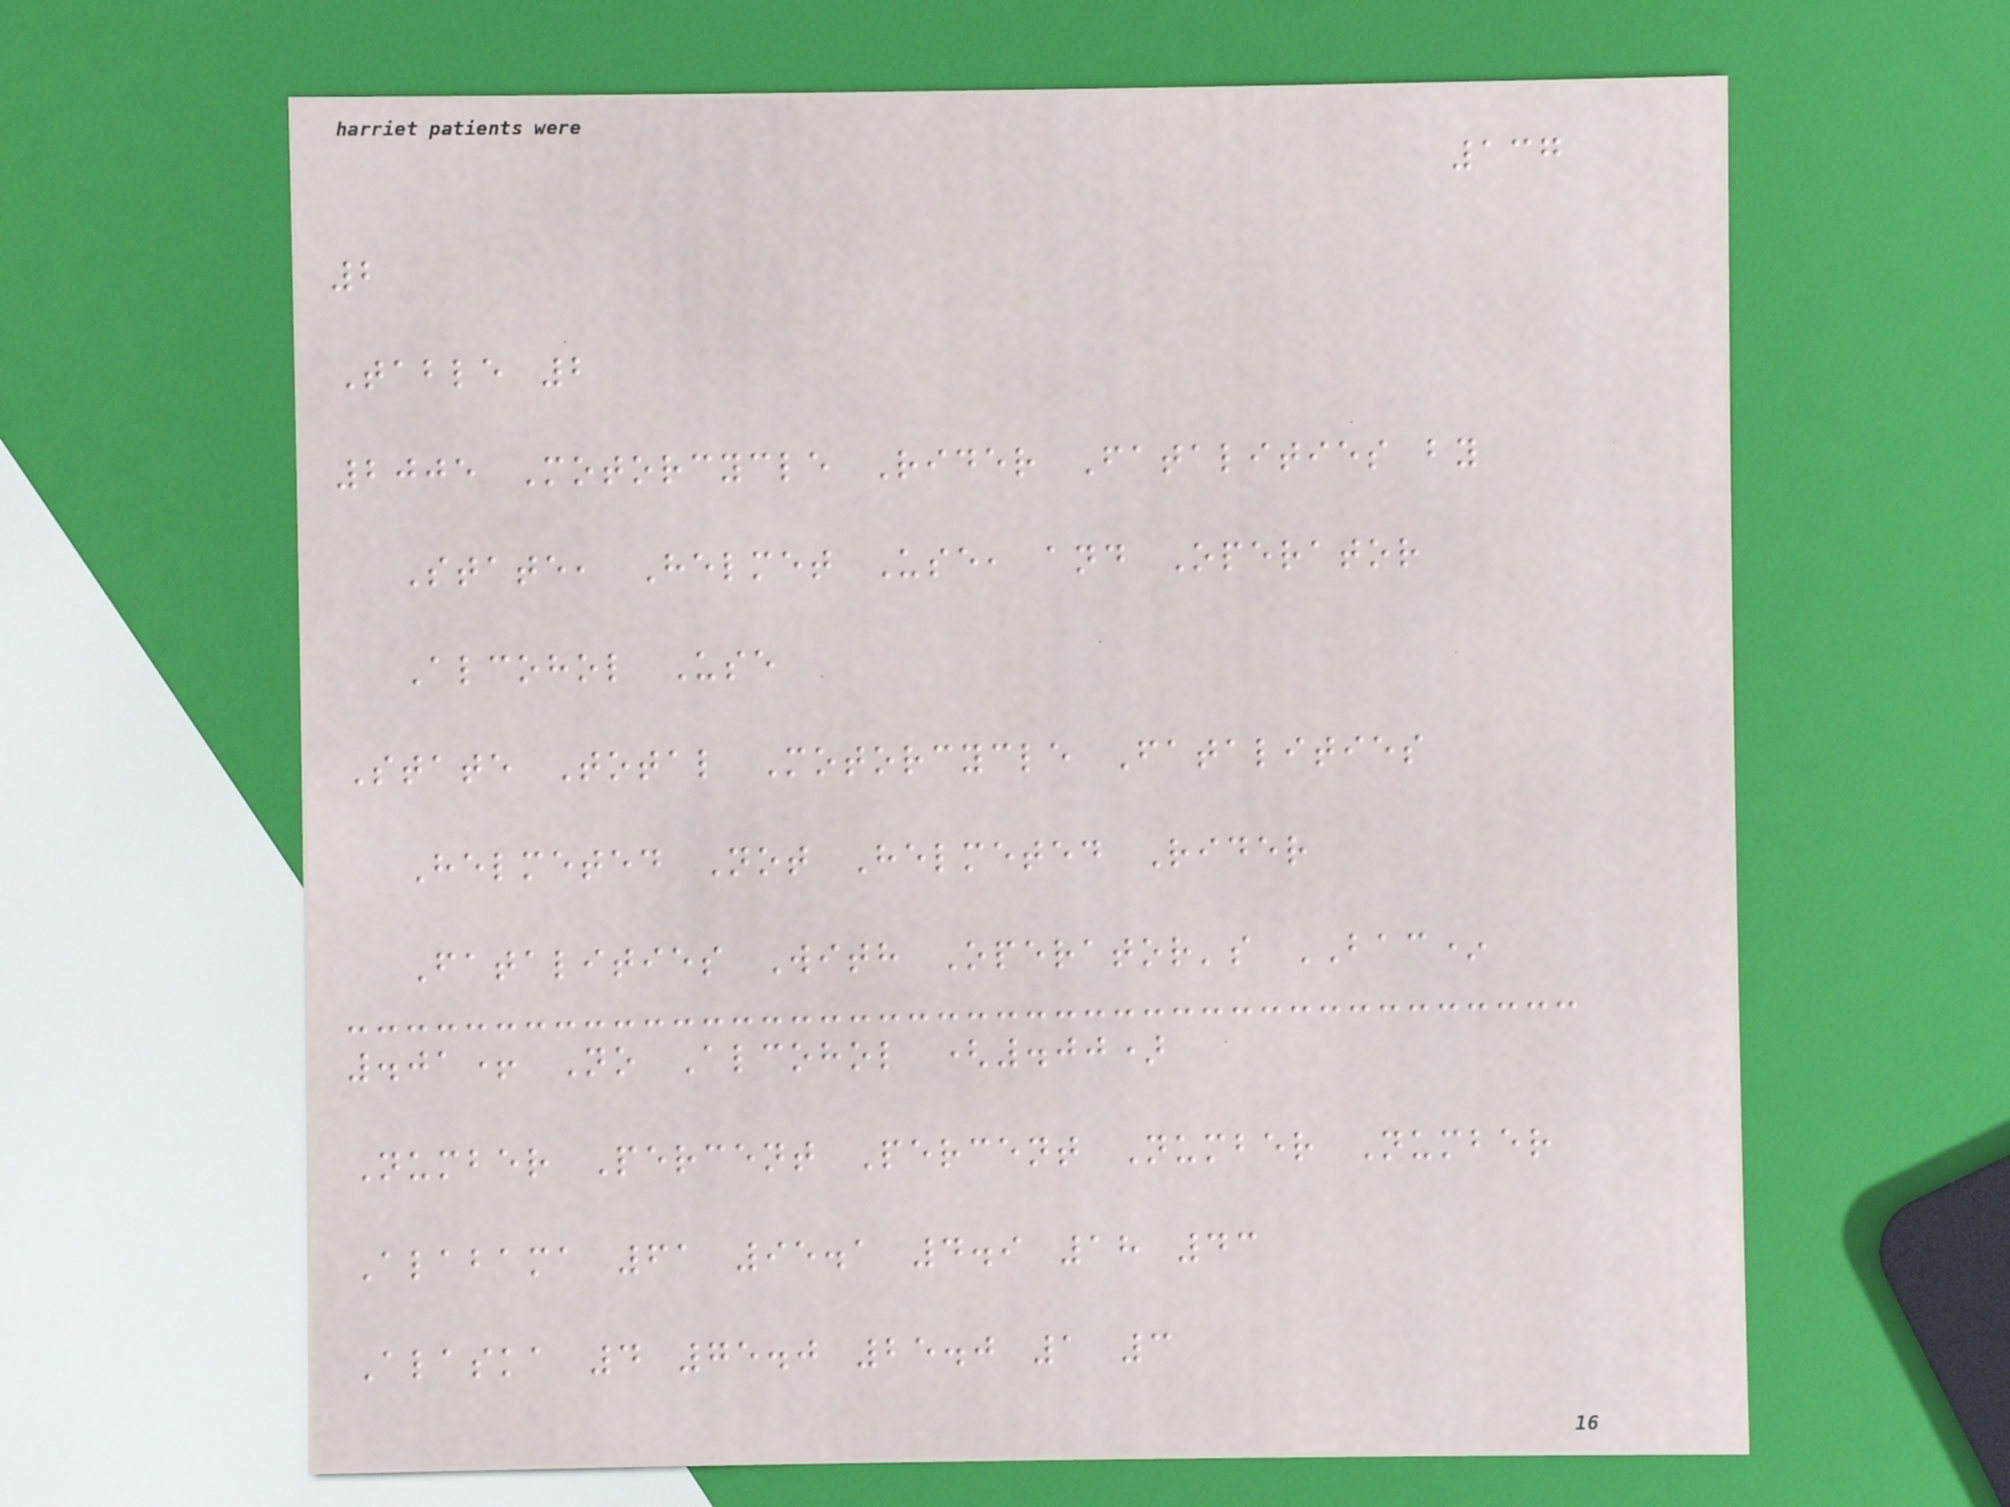137
2
Table 2
2005 Motorcycle Rider Fatalities by
State, Helmet Use, and Operator
Alcohol Use
State Total Motorcycle Fatalities
Helmeted Not Helmeted Rider
Fatalities With Operator's BAC*
.01+ No Alcohol (.00)
Number Percent Percent Number Number
Alabama 61 95.1 4.9 18 43
Alaska 4 75.0 25.0 1 3
